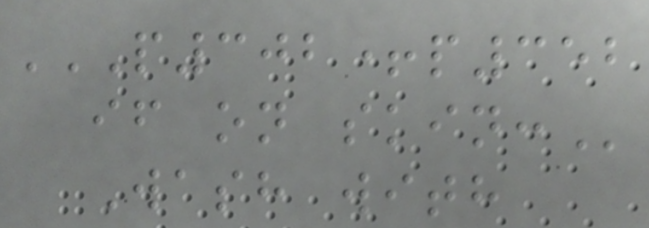P302+P352
IF ON SKIN:
Wash with
